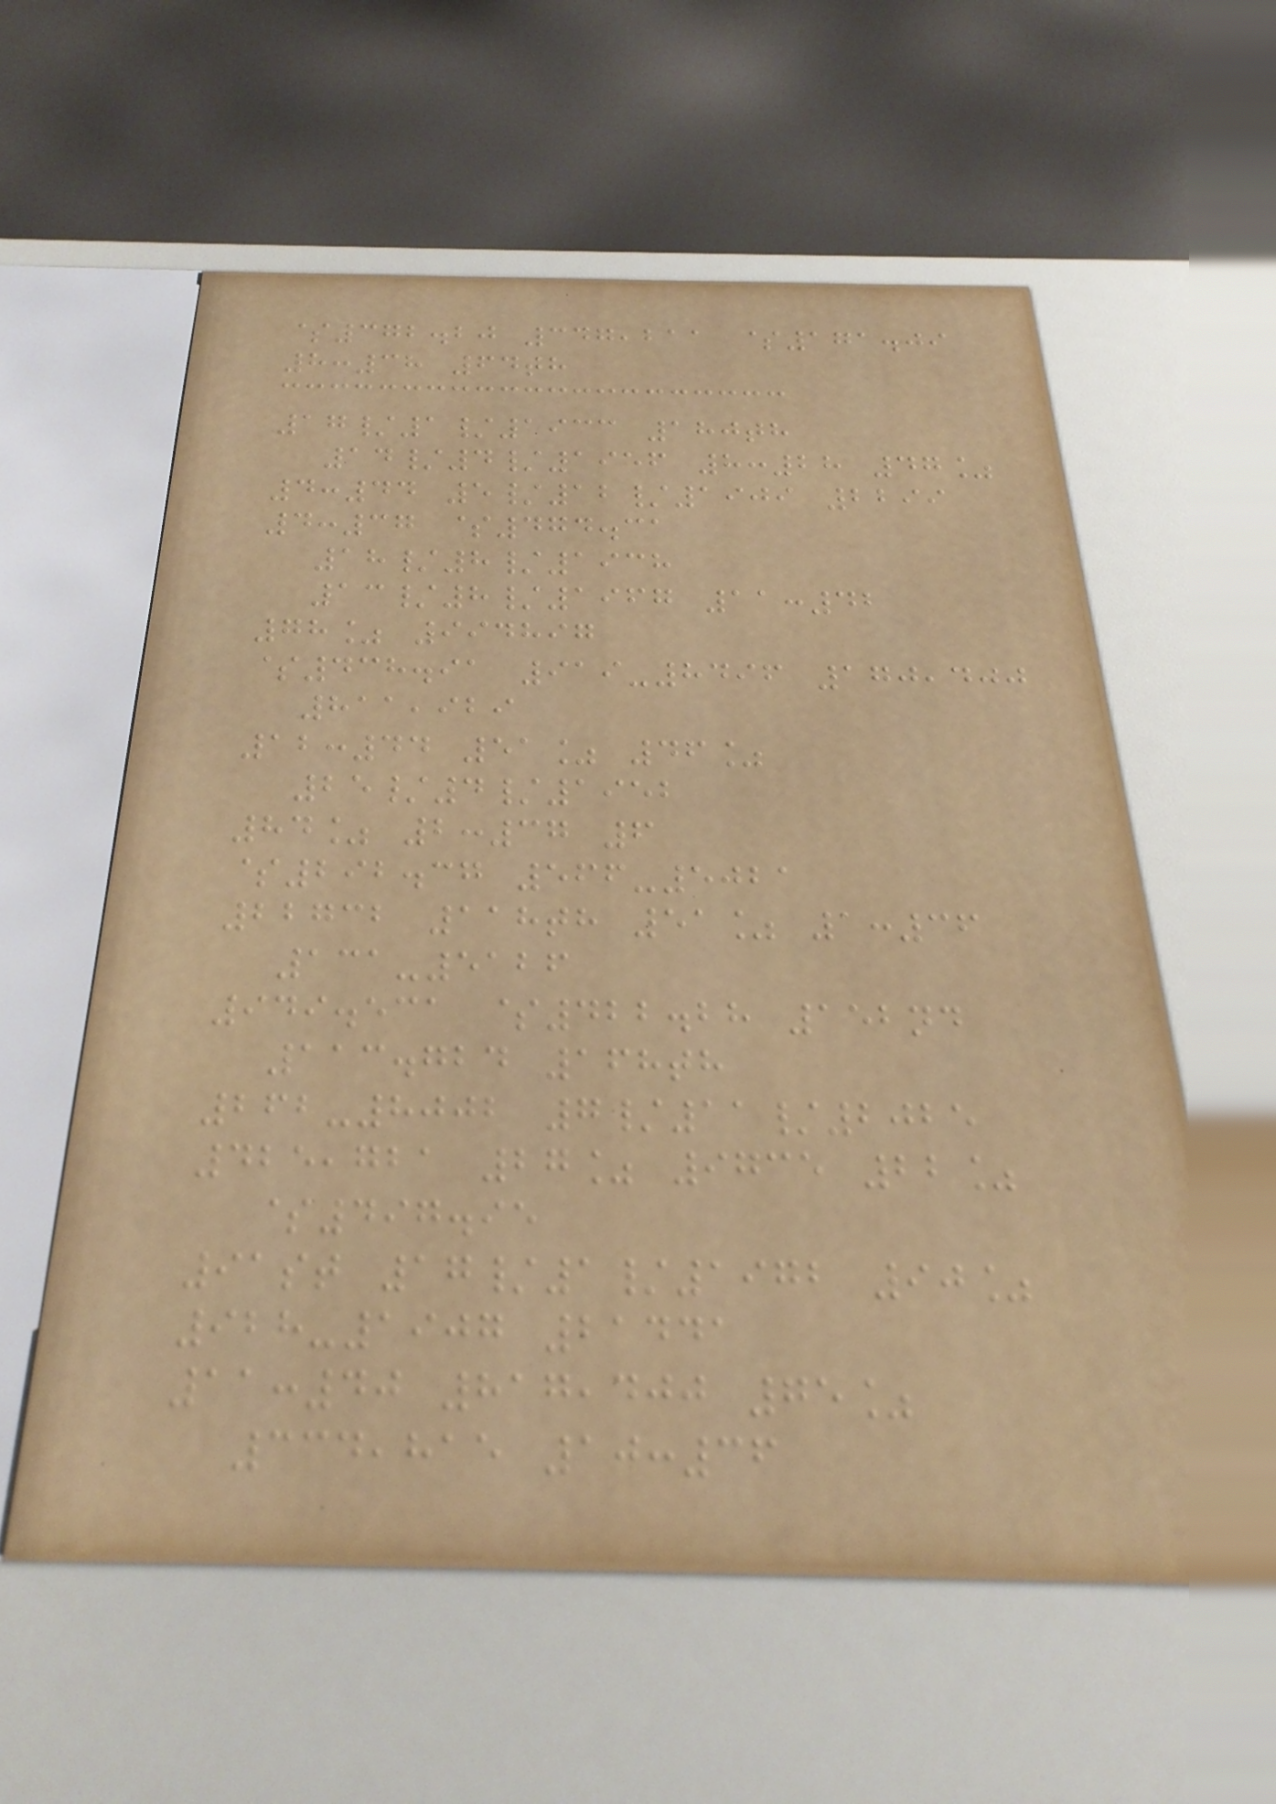$372.20 347,211 $171.09
8:38 64th
17/1/1933 180th
14/4/1956 8:28 47%
4:44 5/12/1909 2299
4:37 $474.31
18/8/1938
13/8/1967 11:42
78% 994897
$438.91 919-8496 170,400
811,929
12:44 51% 46%
25/4/1952
84% 2:37 6
$292.37 566-5021
22732 118th 51% 1:36
131-5126
949.531 $422.28 152nd
113.724 168th
262-8002 7/11/2025
425,721 27% 9735 22%
$497.95
91st 17/1/1972 90%
928-1907 21441
11:40 817,400 75%
334,815 10:36
